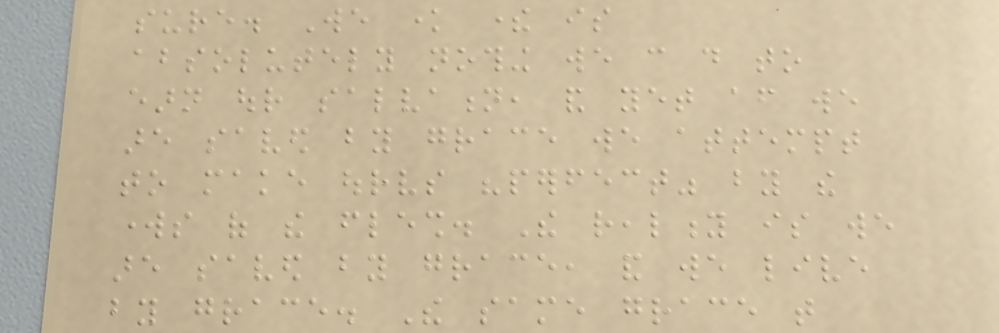sure. We know there is
absolutely nothing we can do to
earn our salvation, and yet after we
are saved by grace we attempt
to make ourselves "perfect" by the
works of the flesh. The reality is we
are saved by grace, and we live
by grace. The same grace that
